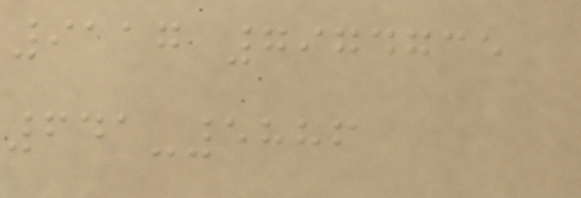9117 7974735
641-5886
